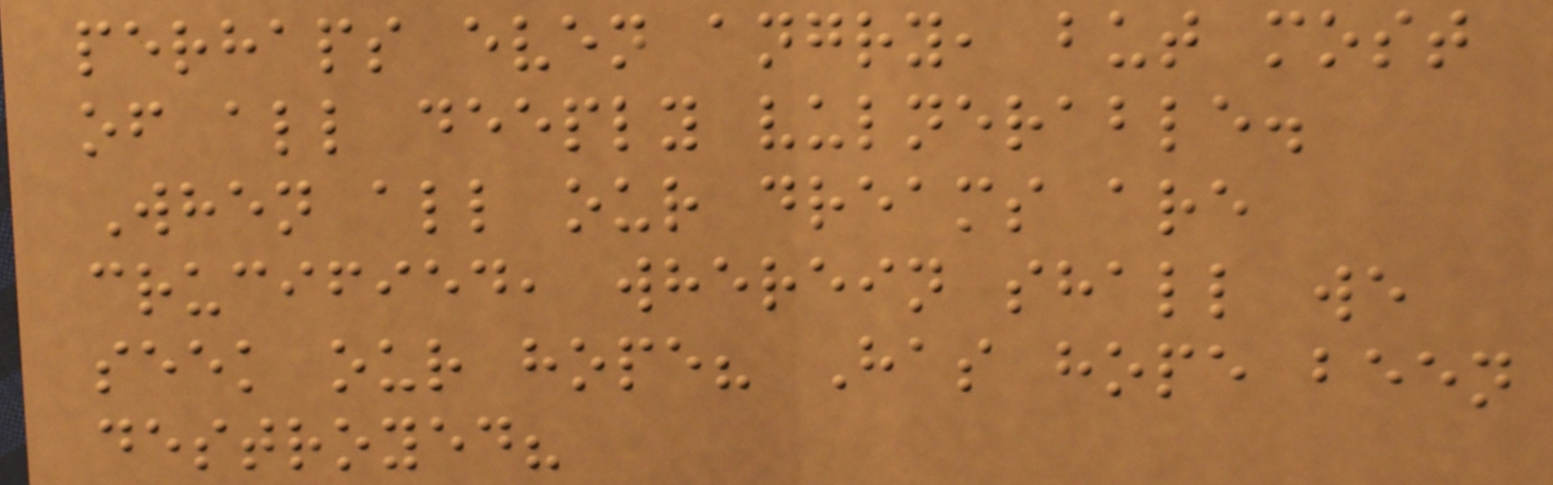perhaps even angry, but most
of all deeply vulnerable.
When all our dreams are
crucified, wherein shall we
seek our hope? Has hope been
destroyed?
